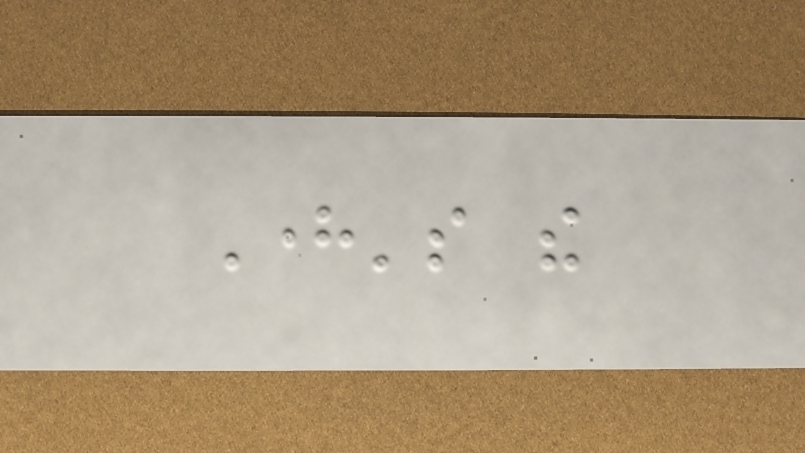Here's the
